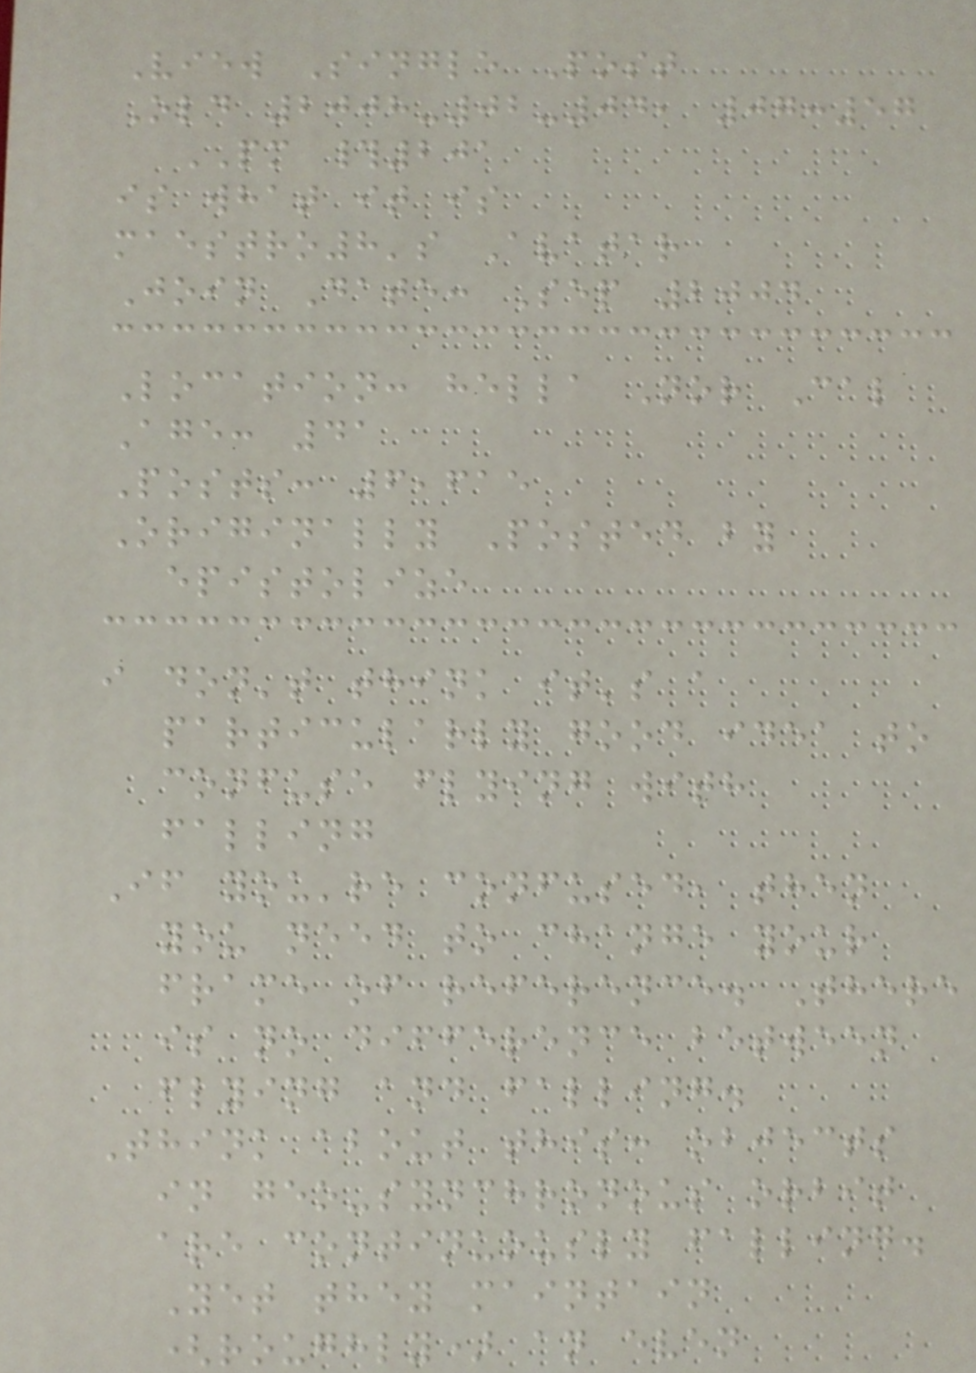View Single Post
Old 2008-02-04, 07:57
PM #201
is what it is
maestro8's Avatar
Join Date: Sep 2004
Location: hella Nor Cal
Age: 41
Posts: 6,615
Originally Posted by
epistolize
i don't think it's a
particularly good idea to
confuse flying with
falling
If you're confused, then
you need to change your
frame of reference. There
is no difference between
flying and falling.
Think about this: objects
in geo-synchronous orbit
are continuously falling.
Yet they maintain
(roughly) an even
